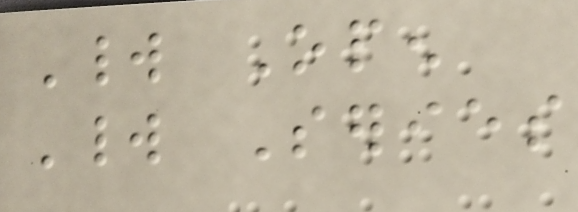World Open
World Series
